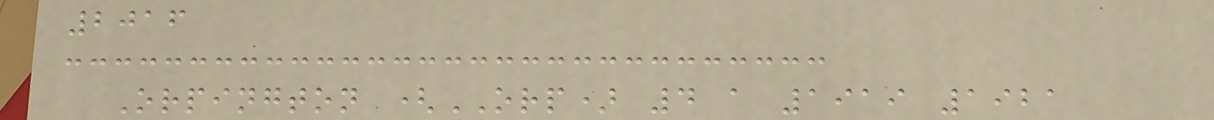2016
Orpington (ORP) 4 a 1919 1921
